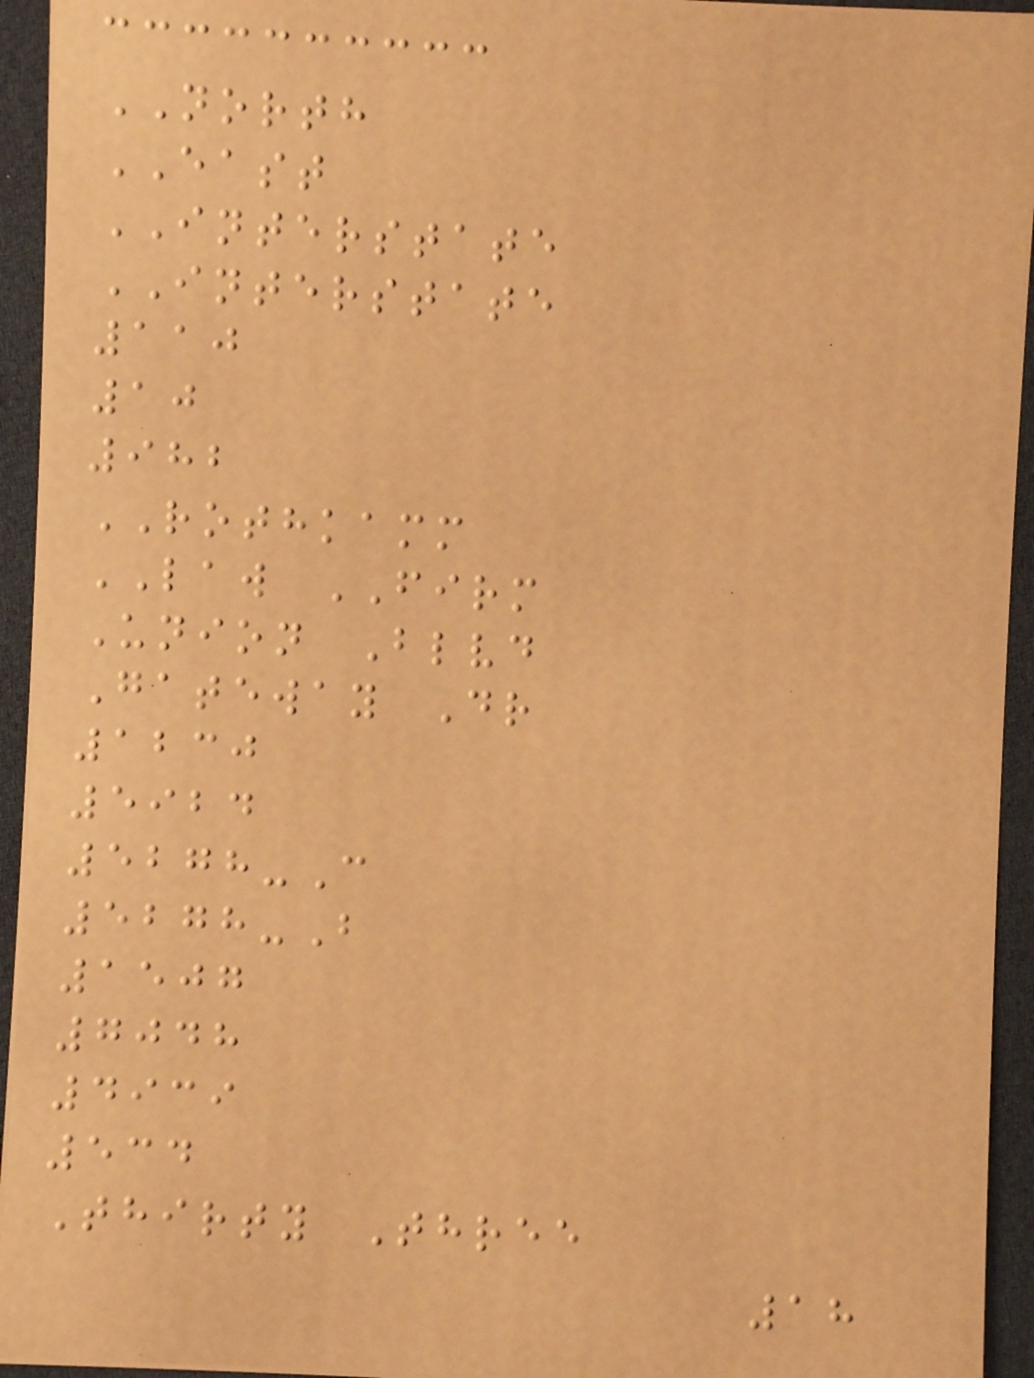NORTH
EAST
INTERSTATE
INTERSTATE
110
10
982
ROTHKAMM
LAW FIRM
Union Blvd
Gateway Dr
1230
5924
5278-C
5278-B
1507
7048
4939
534
Thirty Three
18
